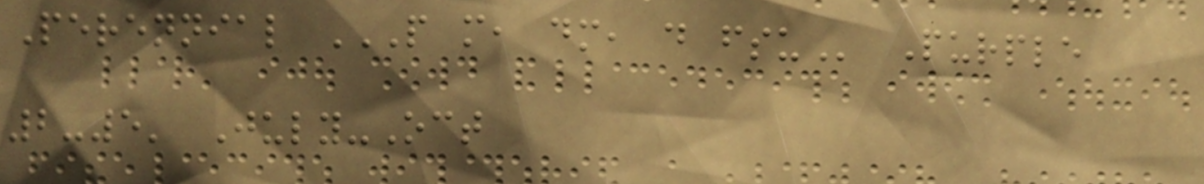Perennial P M, DM, D FSU Purple
2-5' July-Oct
